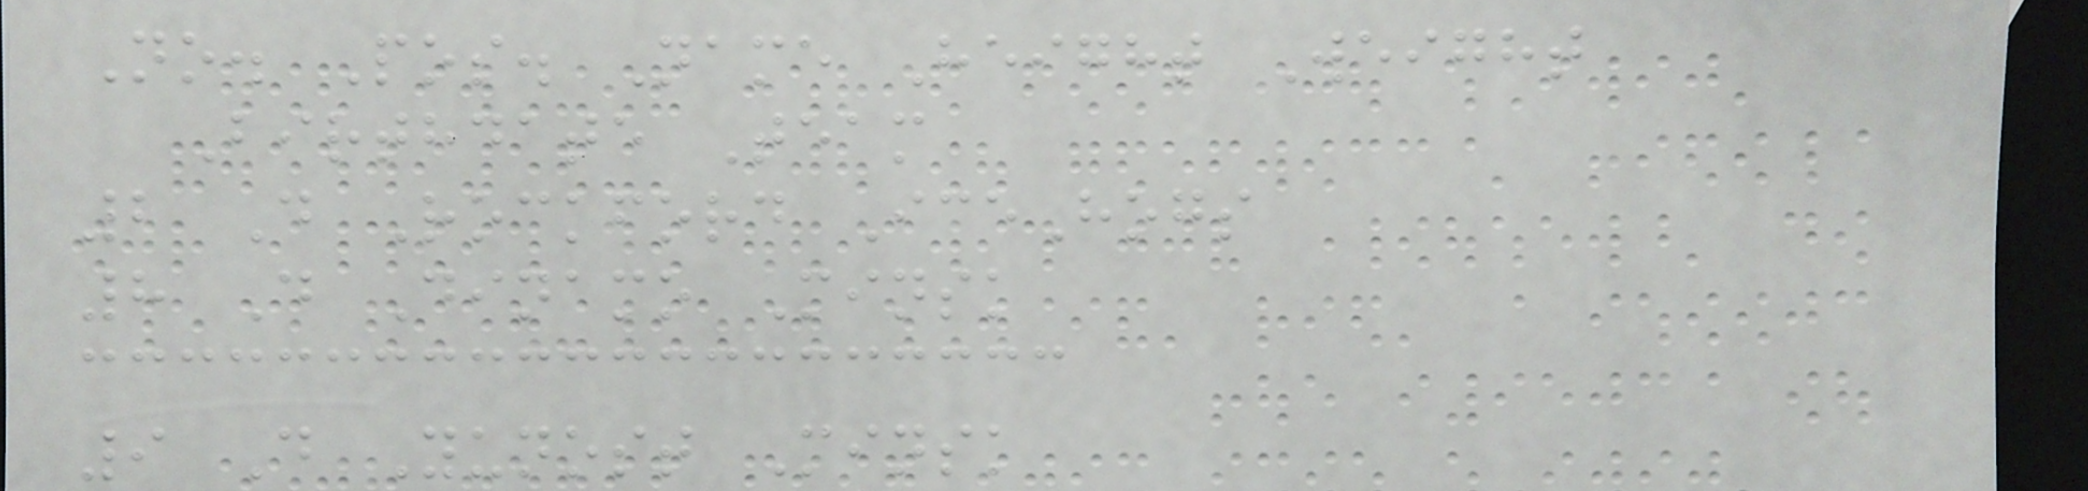No. Pos. Name Height Weight
Birthdate Team
2 D Rockford IceHogs
8 D Dinamo Minsk
9 D Yunost Minsk
